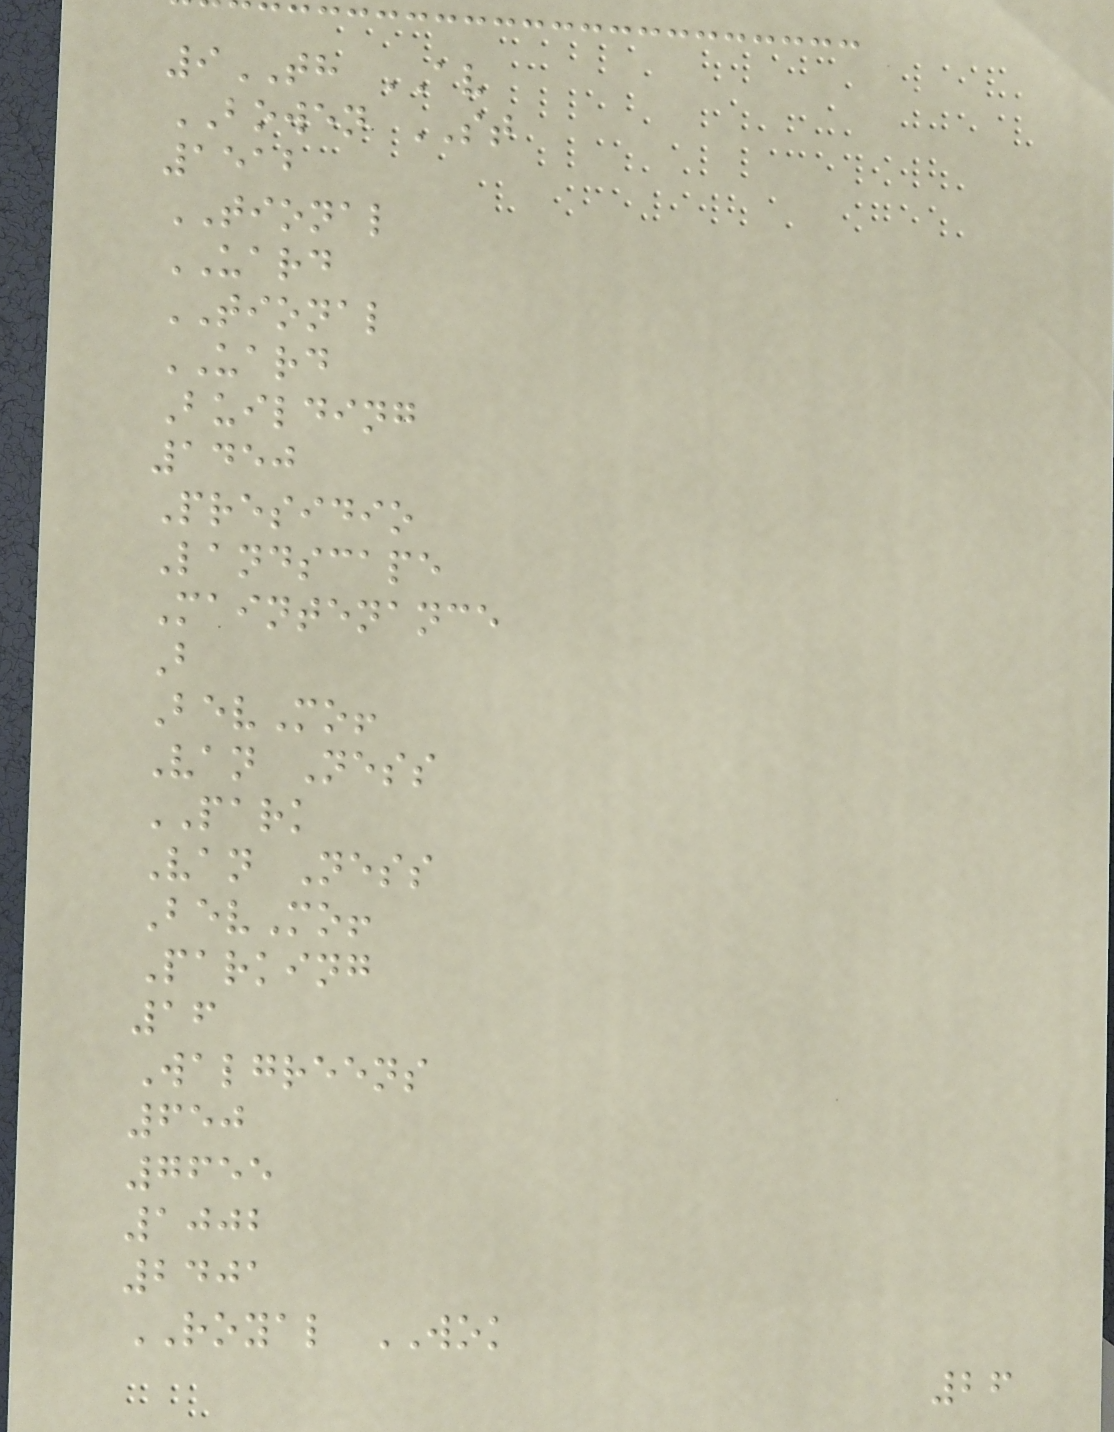9TH AV
BOWEN ST
1512
TIONAL
UARD
TIONAL
UARD
Building
1450
Presidio
Landscape
Maintenance
B
BevMo!
Van Ness
PARK
Van Ness
BevMo!
Parking
16
Walgreens
650
7655
1002
2401
ROYAL WOK
26
